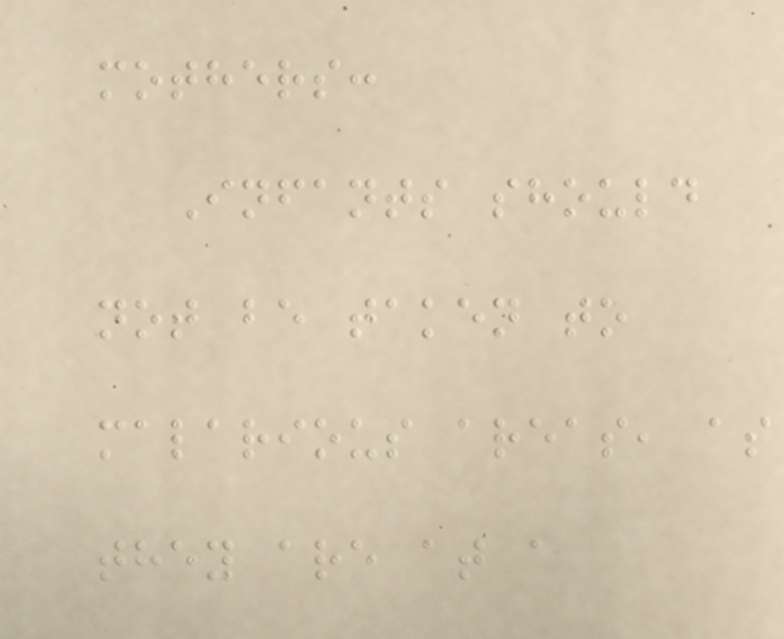mothers:
Infants should
not be taken to
malarious areas, as
they are at a
